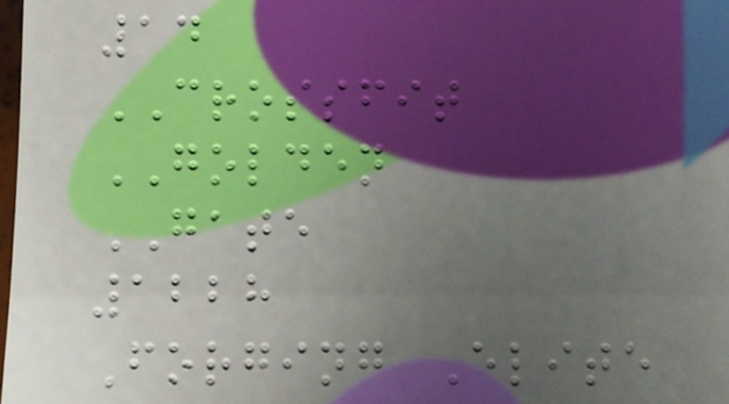14
CROSSFIT
GOLDEN
GATE
1228
Forging Elite
